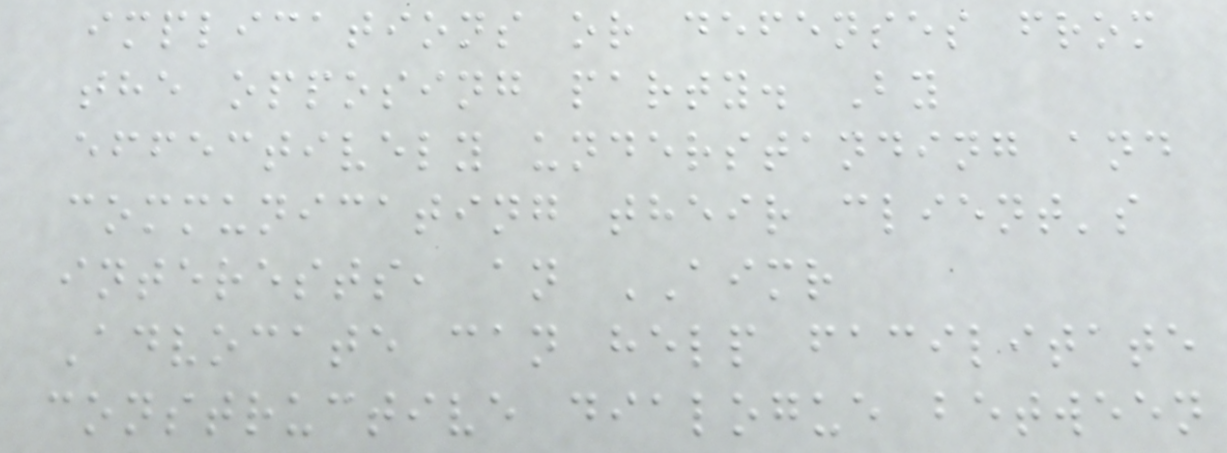implications or defenses from
the opposing party. By
effectively understanding and
communicating their client's
interests, an AIMR
Advocate can help facilitate
constructive dialogue between
